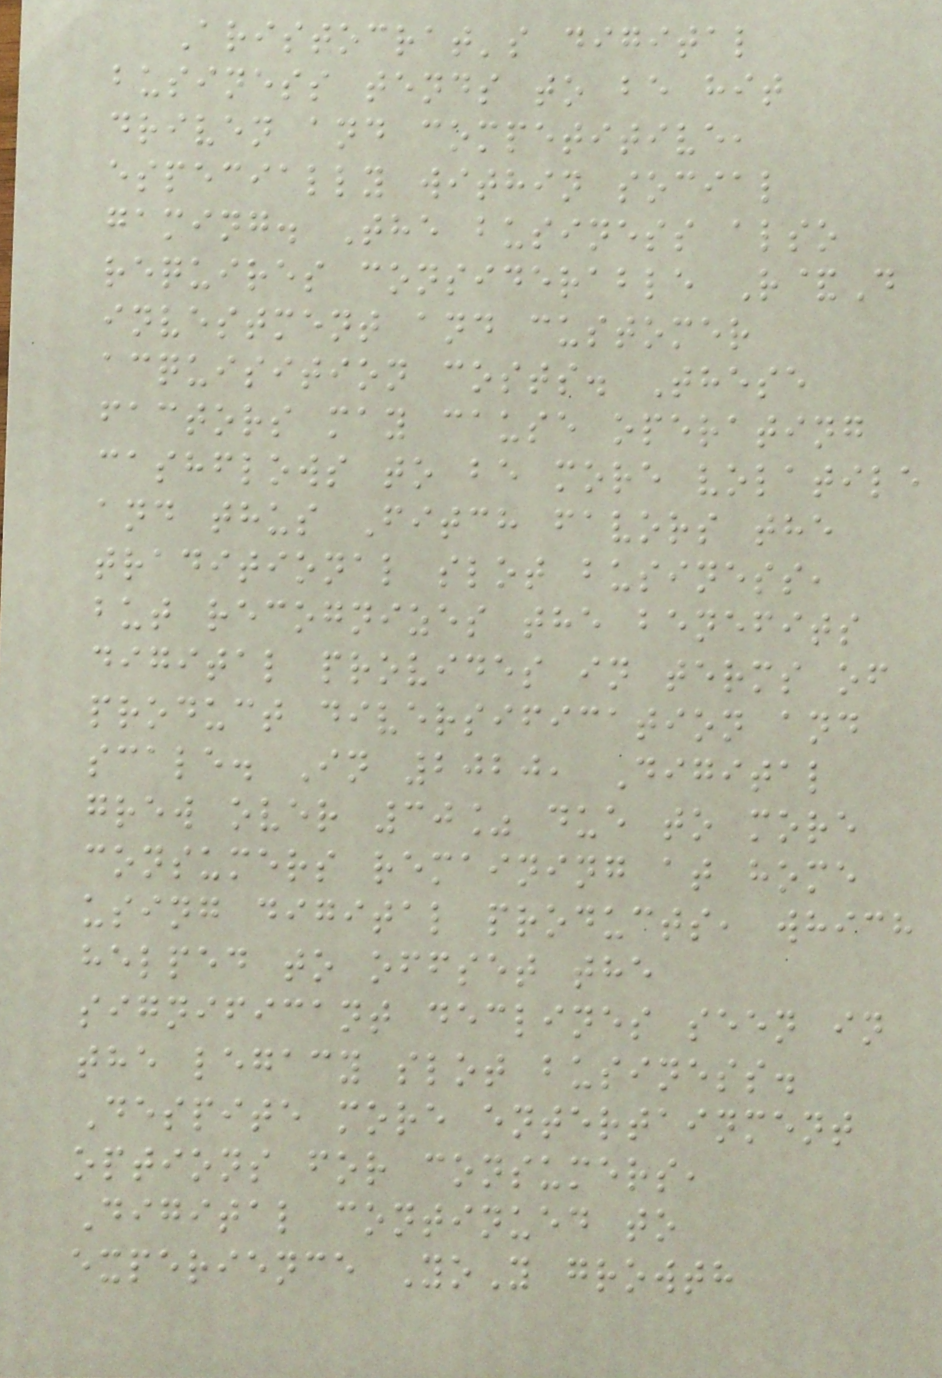Aristocrat's digital
business tends to be hit
driven and competitive,
especially within social
gaming. The business also
requires considerable R&D
investment and customer
acquisition costs. These
factors may cause operating
cashflows to be more volatile
and thus Fitch favors the
traditional slot business,
but recognizes the benefits
digital provides in terms of
product diversification and
scale. In 2020, Digital
grew over 30% due to more
consumers remaining at home
using digital products, which
helped to offset the
significant declines seen in
the legacy slot business.
Despite more entertainment
options for consumers,
Digital continued to
experience YoY growth
